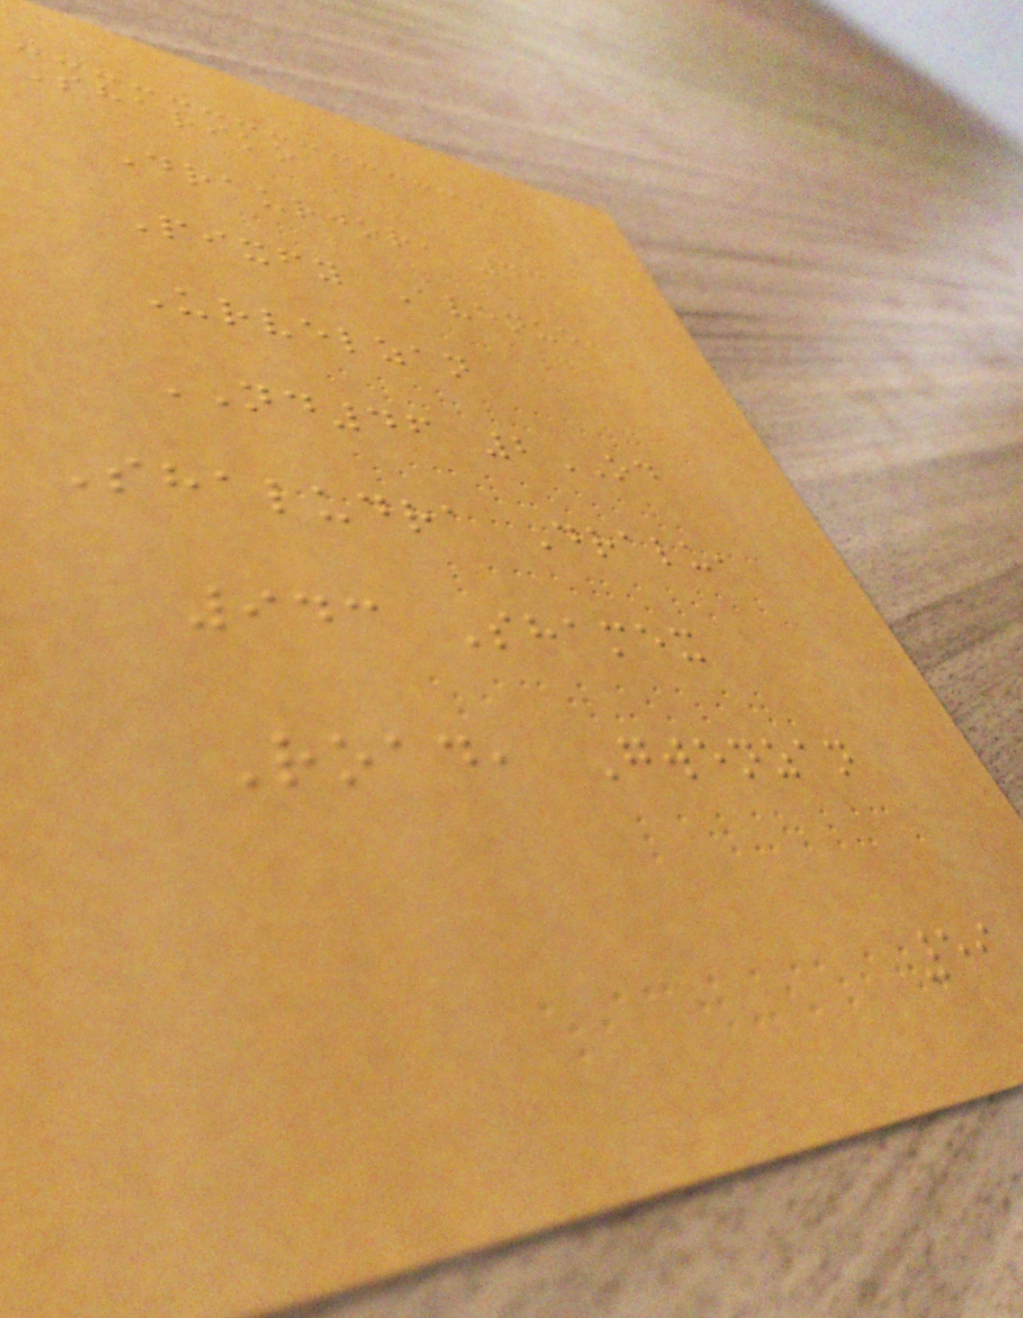Shariko
Draurjor, 43
Pixfy Avenue,
Urvelzan
ND46 2OD
Shaludra Dralu,
943 Shamex
Road, Gwenzan
59
